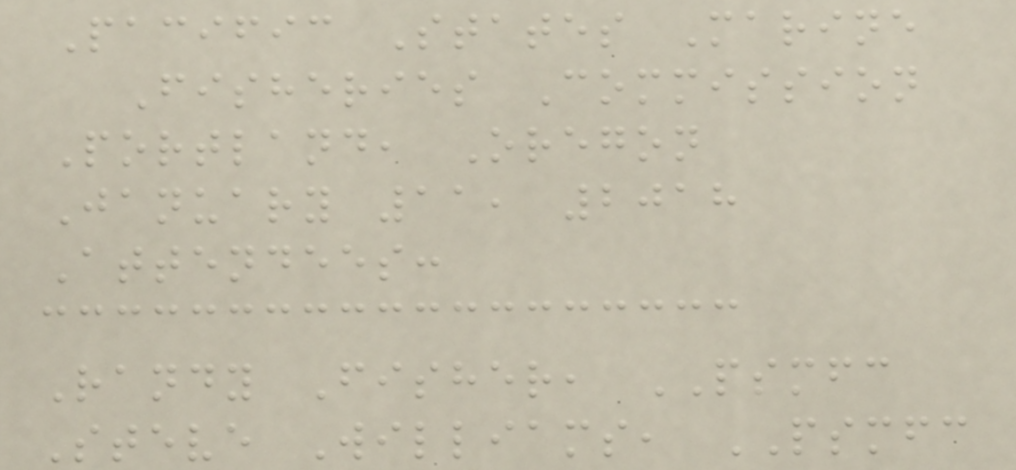Pacific States Marine
Fisheries Commission
Portland, Oregon
January 11, 2018
Attendees:
Randy Fisher, PSMFC
Steve Williams, PSMFC
